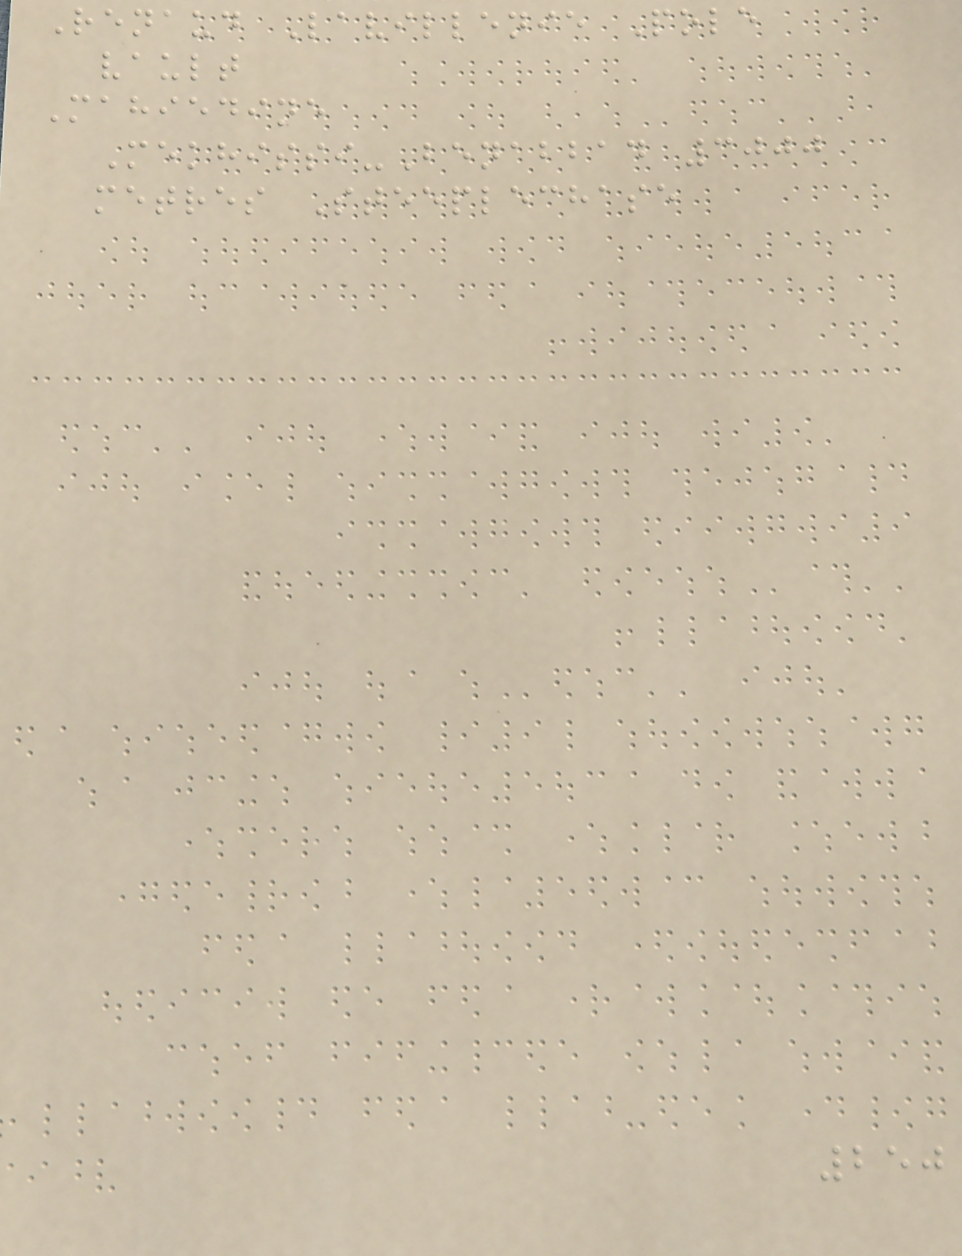Renaud Lavillenie Pole
vault
Mahiedine
Mekhissi-Benabbad 3000
metres Steeplechase
250
